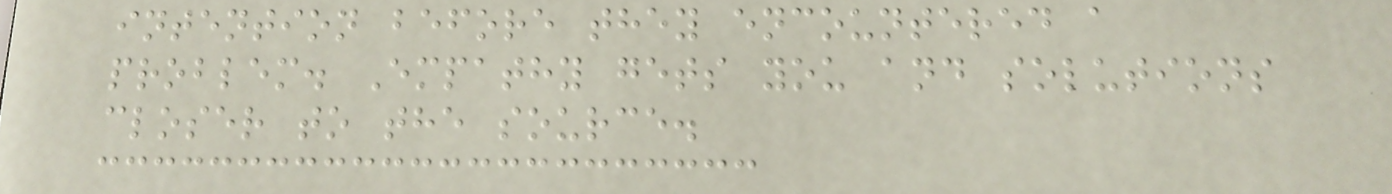intention before they encountered a
problem. Empathy gets you and solutions
closer to the source.
